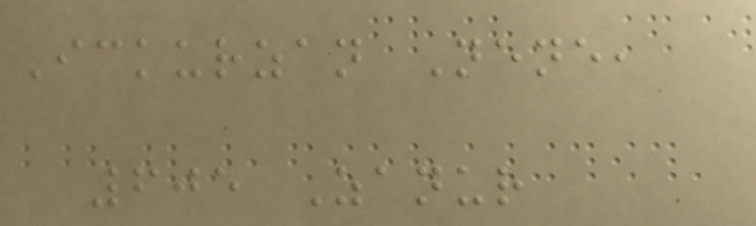Ickurzan Nene,
605 Zanur
